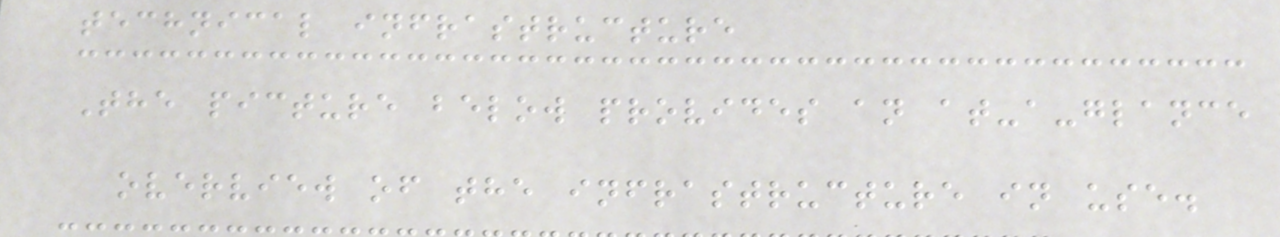technical infrastructure
The picture below provides an at-a-glance
overview of the infrastructure in use.
